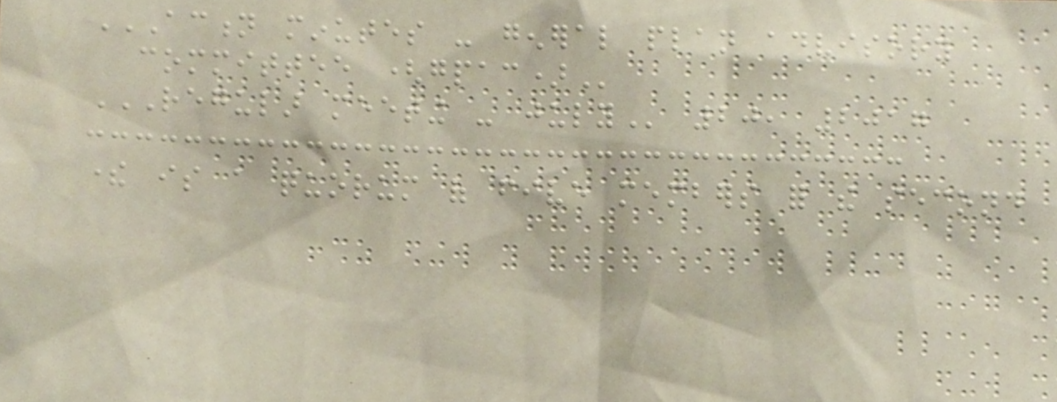ACTION MINUTES - GENERAL PLAN ADVISORY
COMMITTEE (GPAC)
REGULAR MEETING - JULY 20, 2017
there is a quorum of five members for the second
